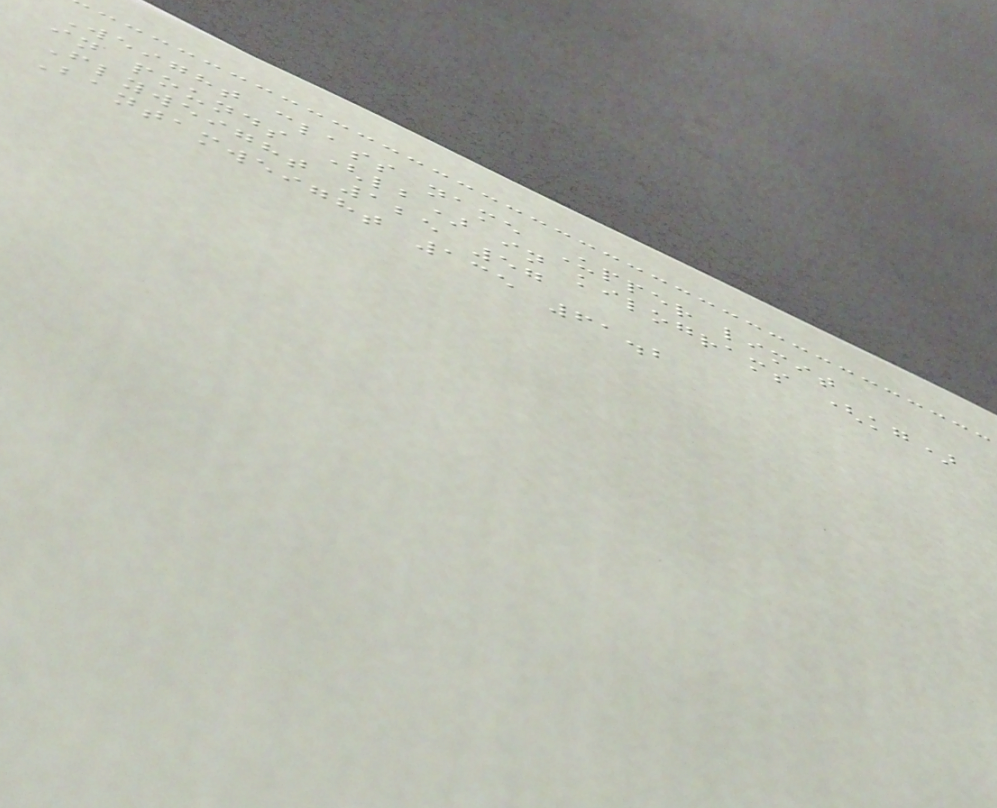Weight class name Upper limit
in pounds (lb) in kilograms (kg)
Flyweight 125 57
Bantamweight 135 61.2
